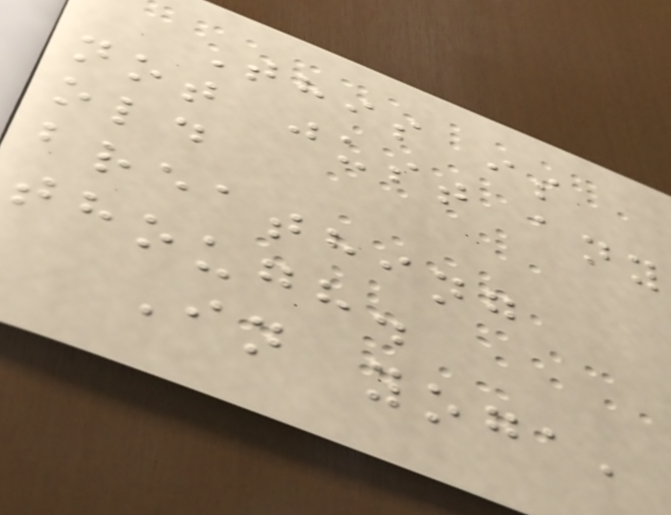This is
not just any
old
breathing
though.
In yoga,
